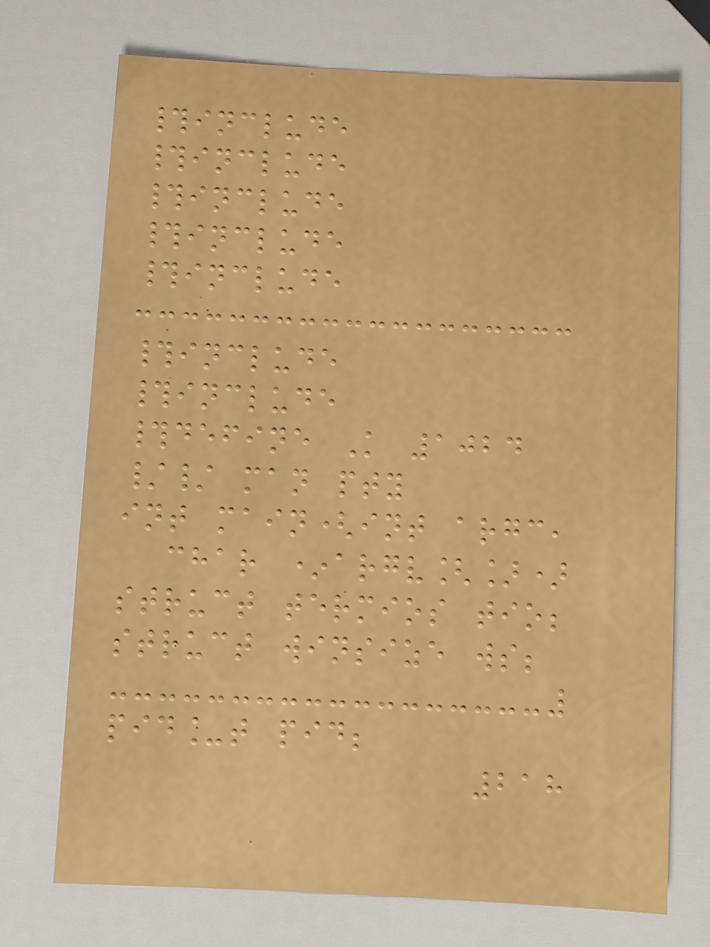#include
#include
#include
#include
#include
#include
#include
#define K 1024
// man pty
int main(int argc,
char *argv[])
struct termios tio;
struct winsize ws;
pid_t pid;
218
